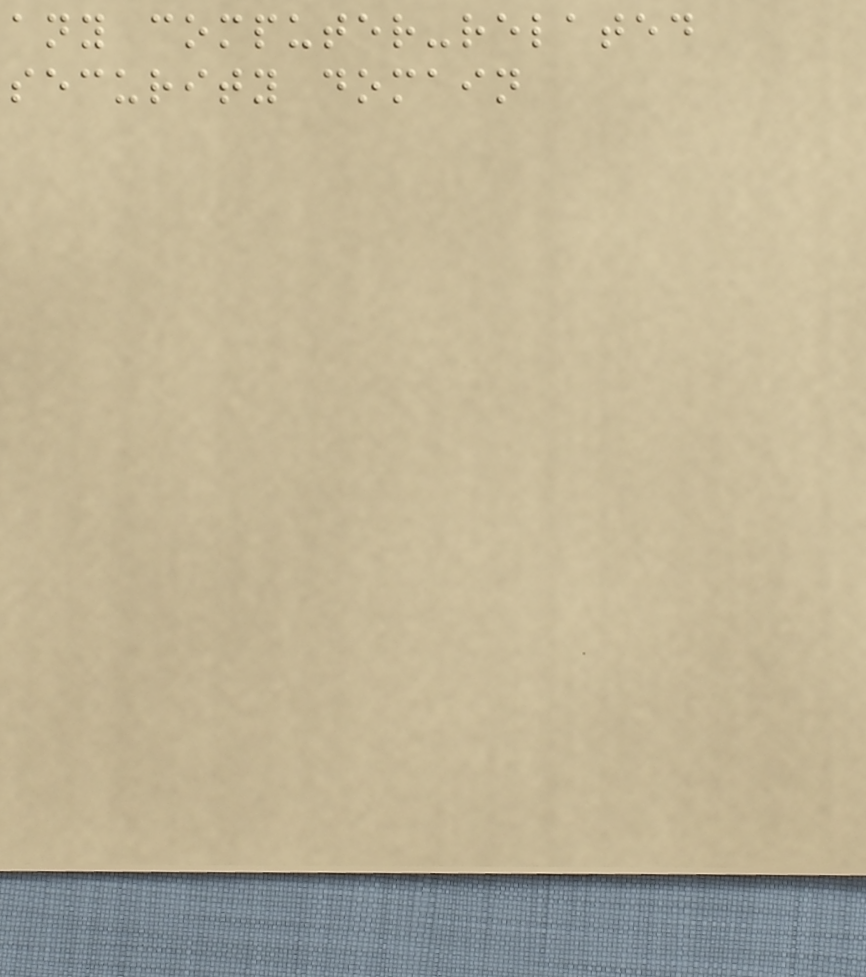any computer-related
security domain
